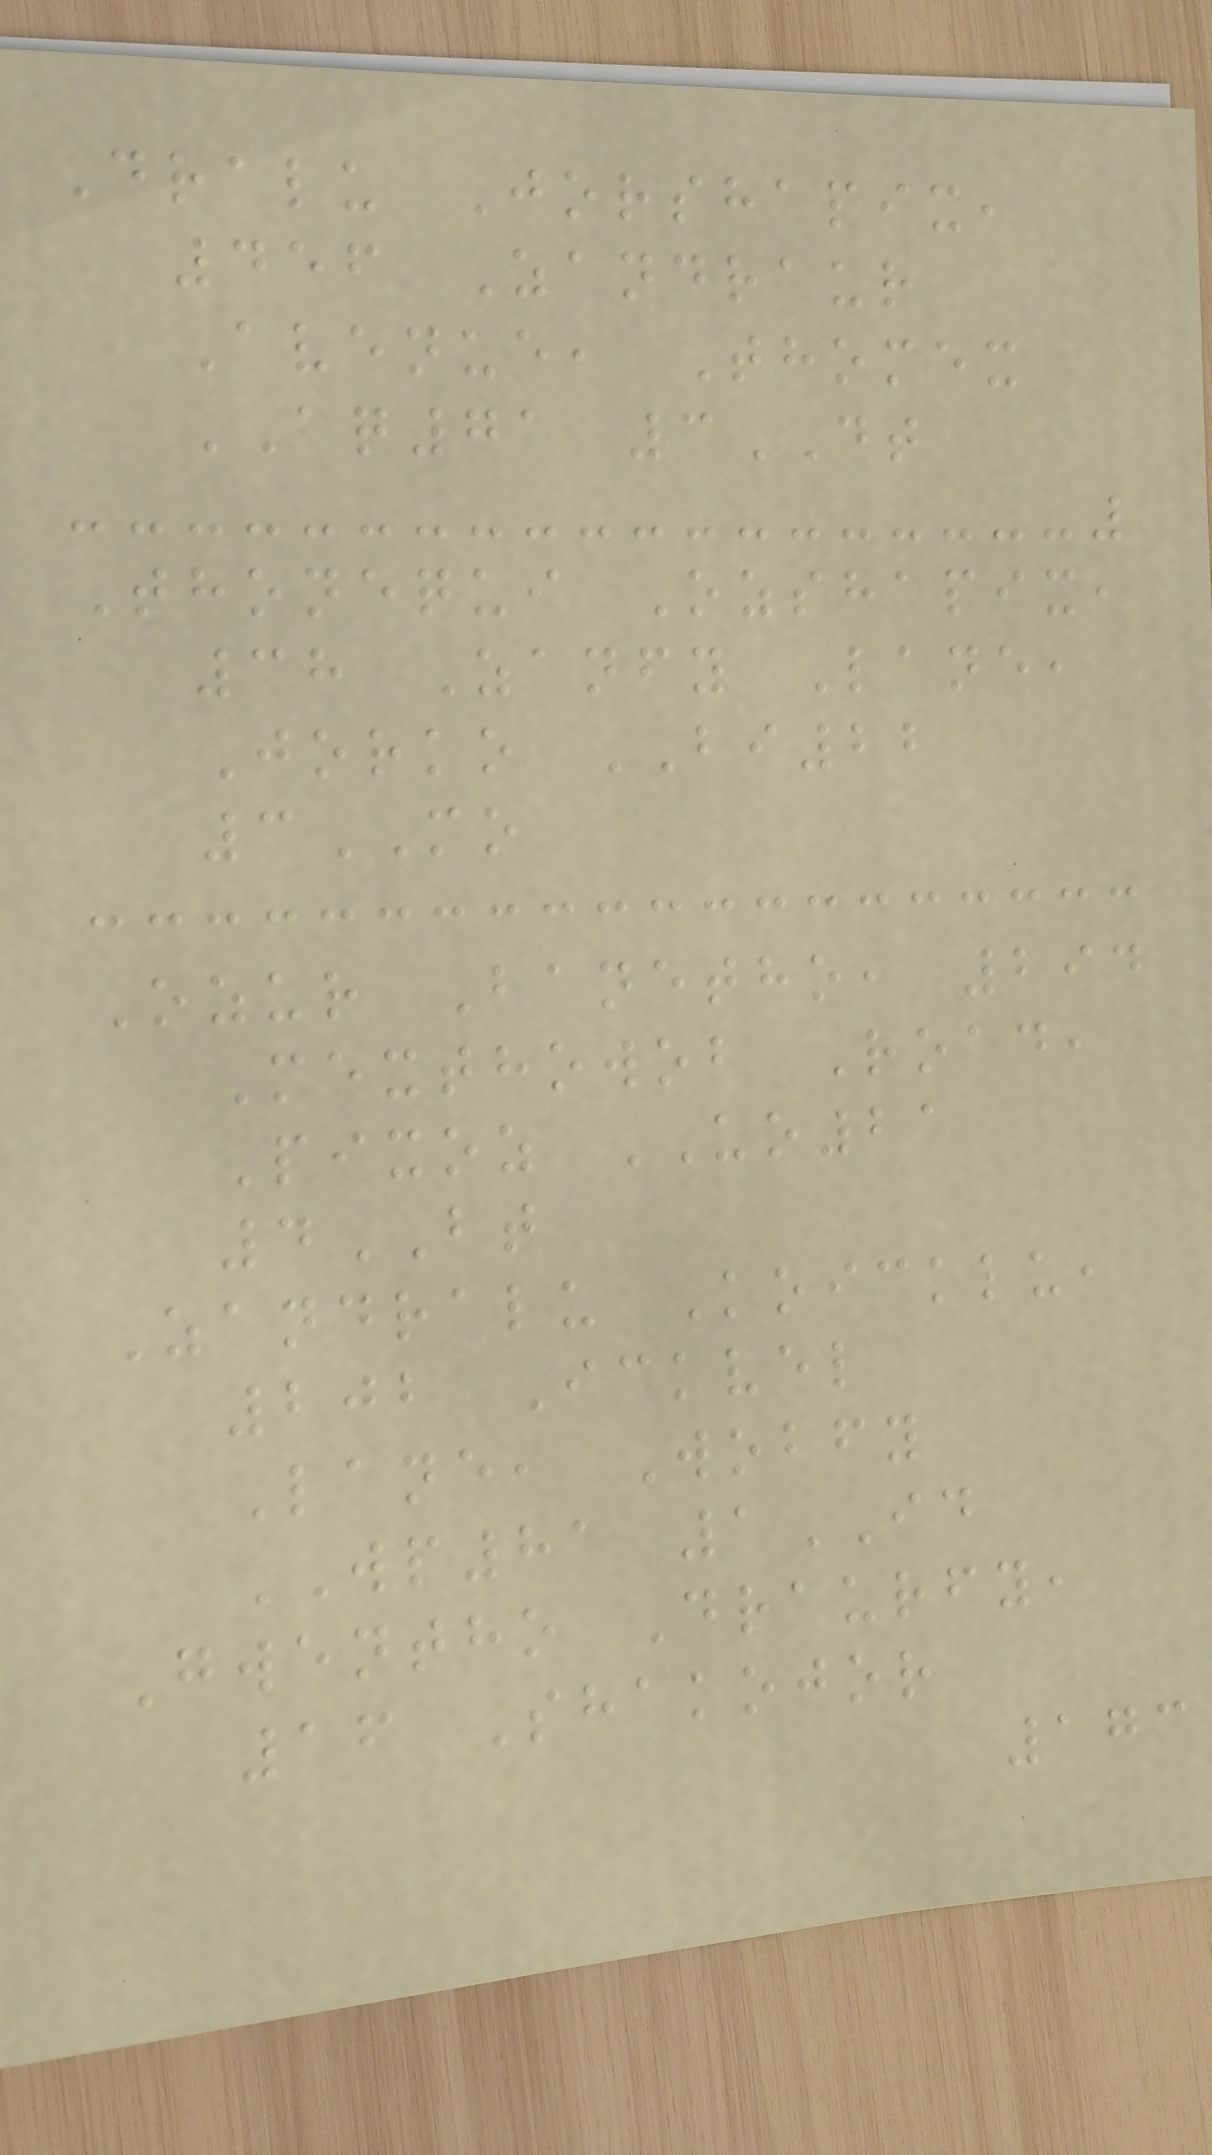Dralu Jorshapix,
456 Zandraur
Avenue, Thomex
AQ71 3DT
Thonequi Ozshapix,
38 Zanfy Lane,
Jorko BI22
3MO
Ozur Banetho, 294
Mexthowob Road,
Pixoz UO21
4BT
Zandralu Koicklu,
202 Ickvel
Lane, Wobfy
WP81 1ID
Gwentho Draurfy,
16 Shakojor
173
